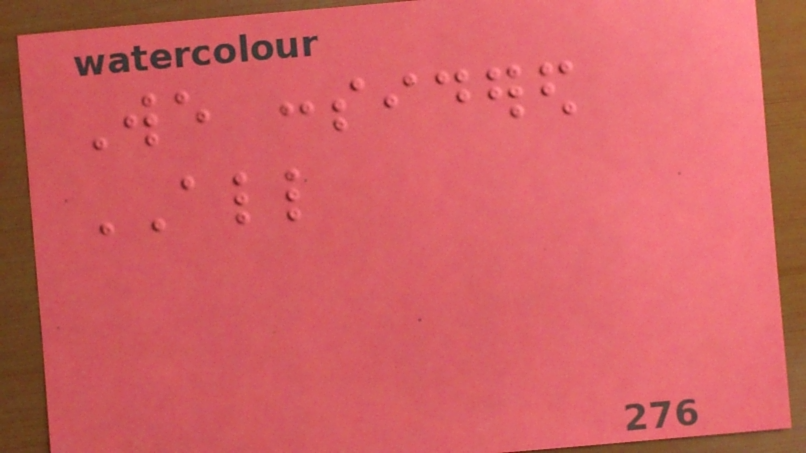We considered
ALL
